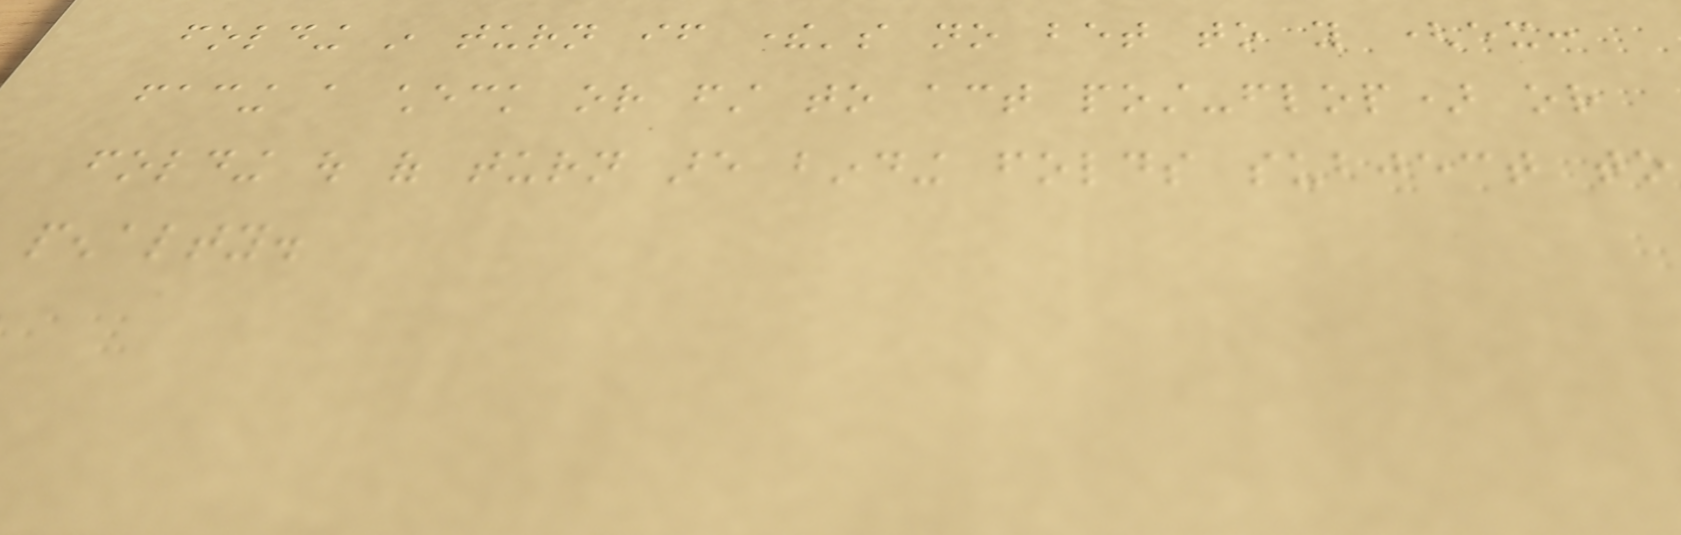folding in turn if there's no bet to you (ex:
facing a check or first to act post-flop) or
folding out of turn are binding folds subject to
penalty.
